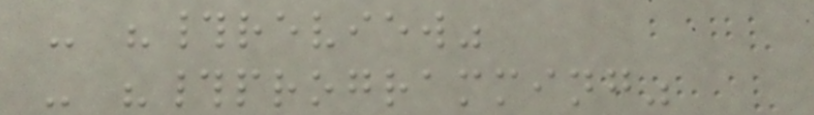- "#review"
- "#programming"
